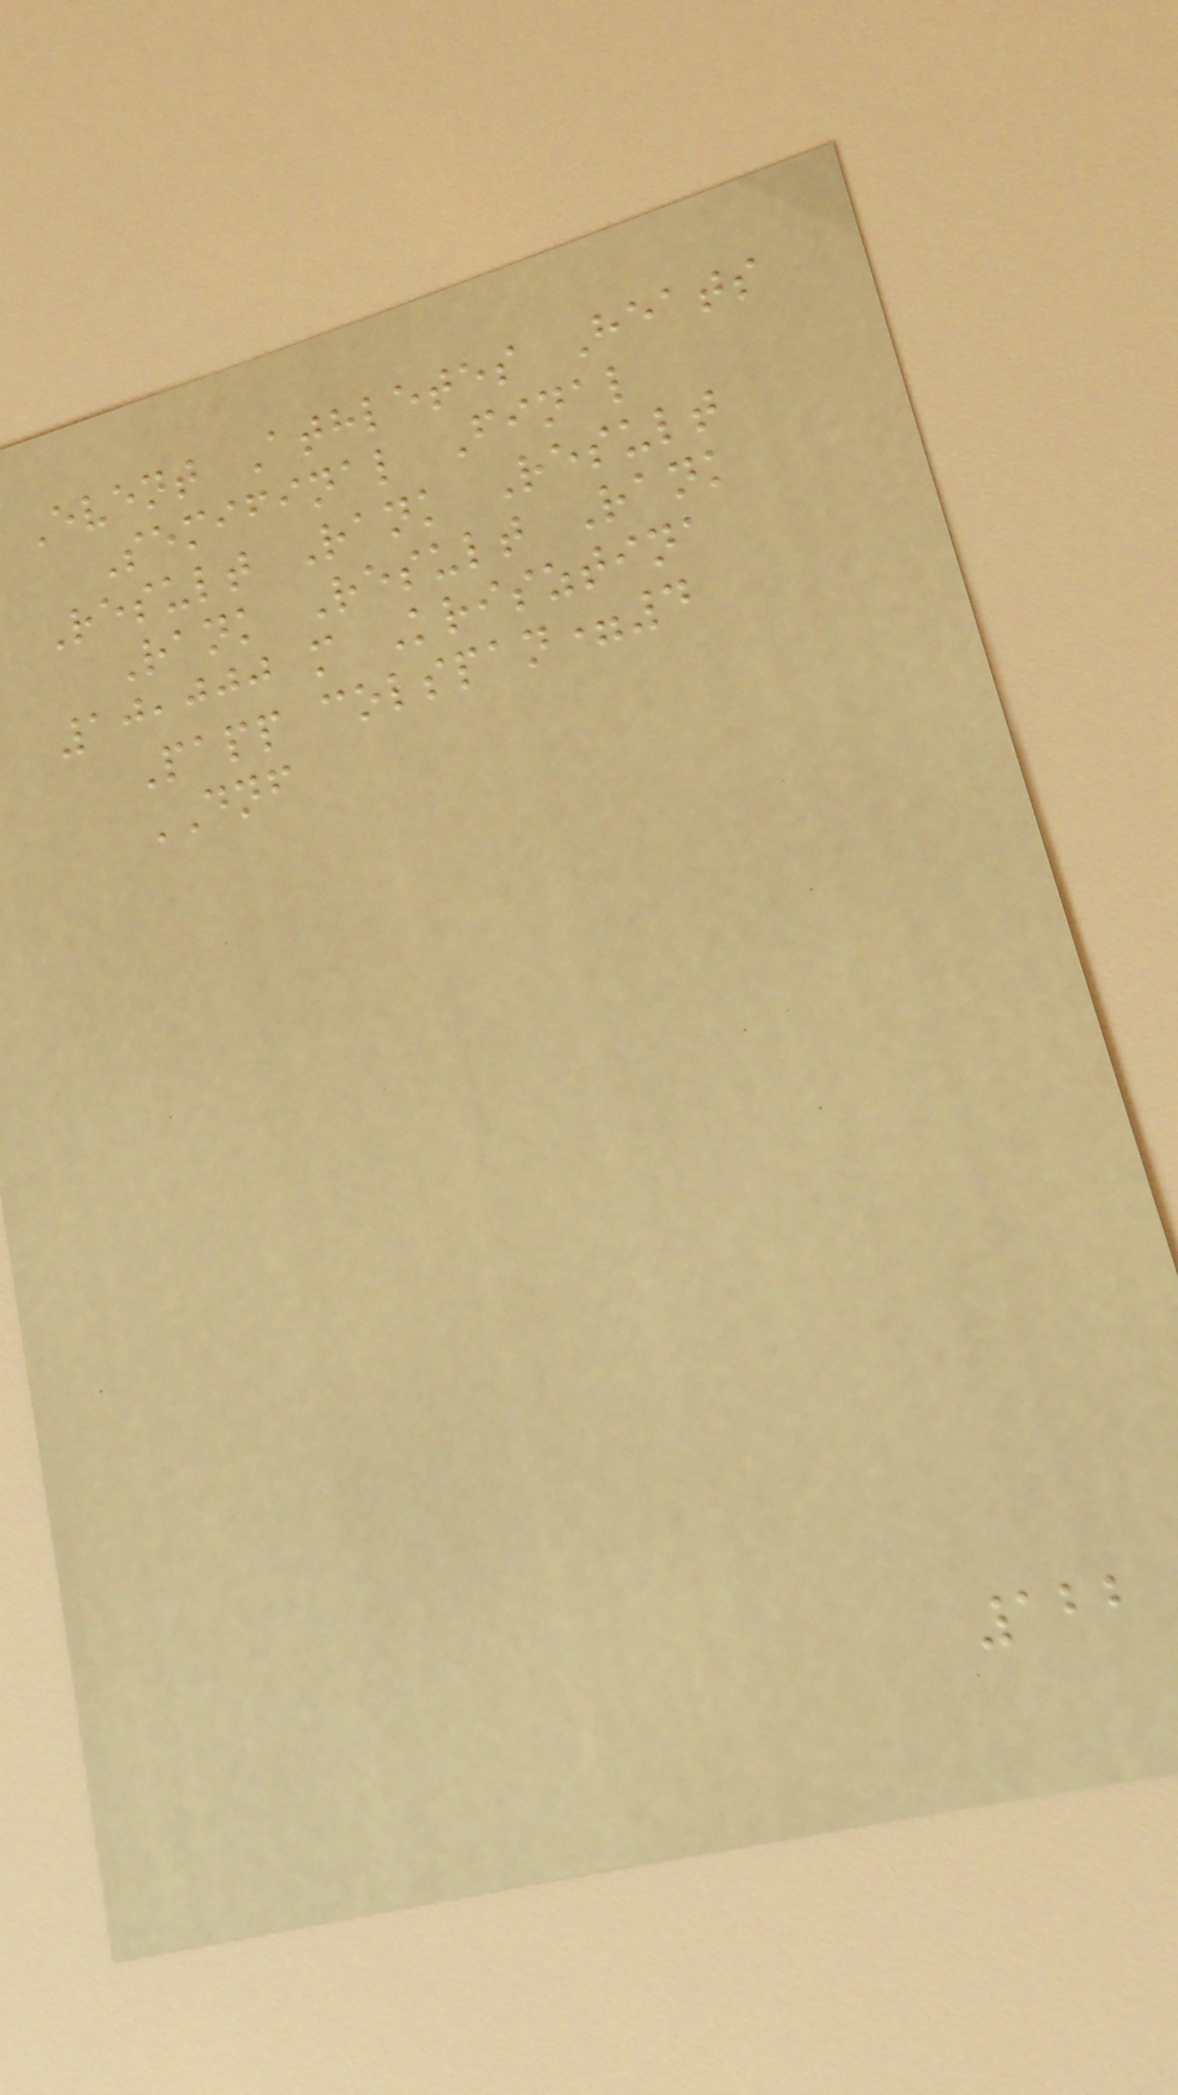Event Athletes Heats
Semifinal Final
Result Rank Result
Rank Result Rank
10,000 m Krisztina
Papp colspan=4
DNF
122
